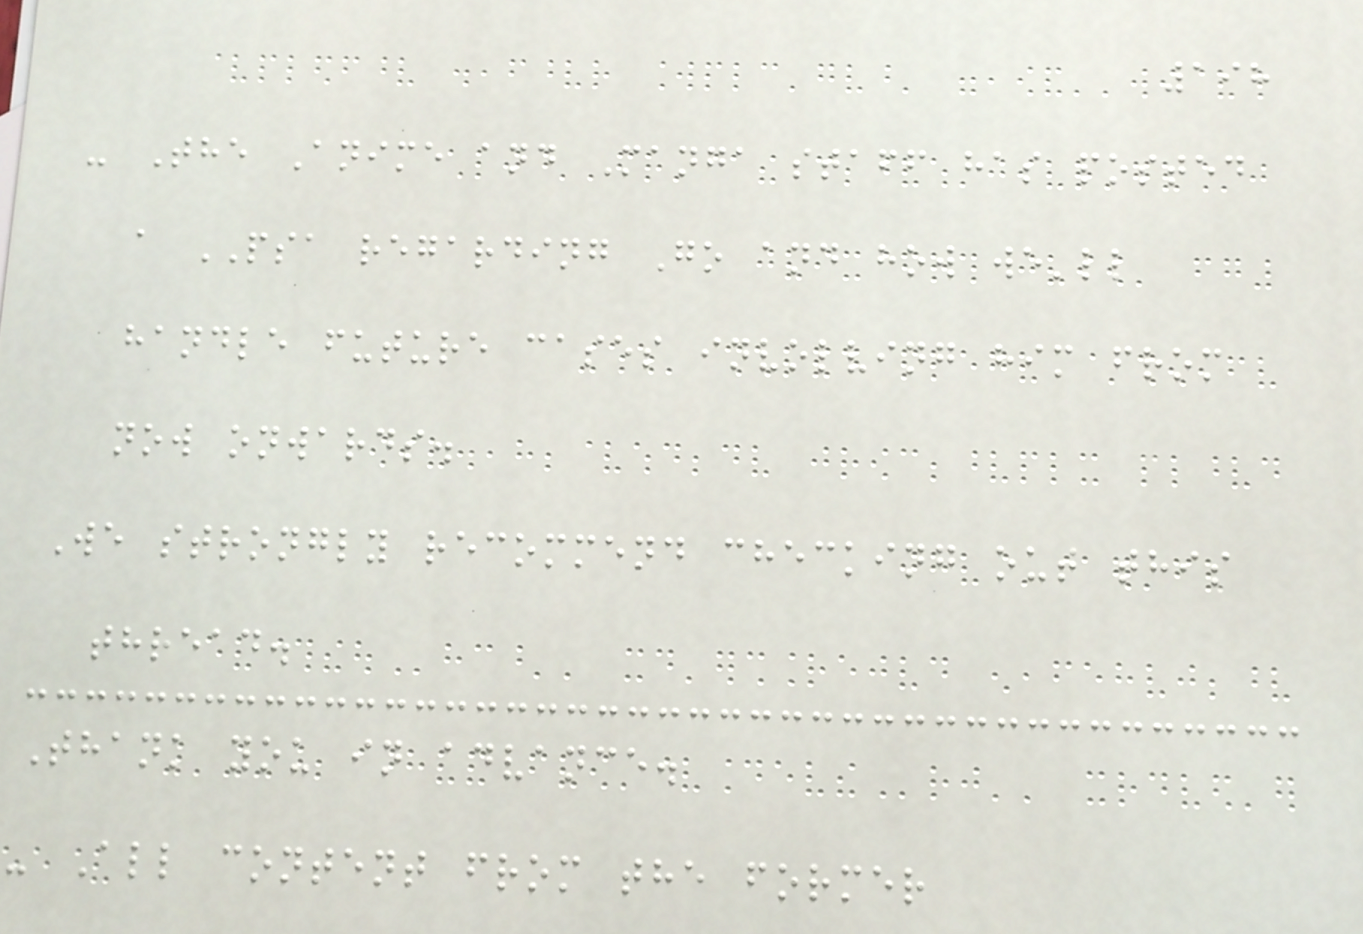198
- The Anime and Manga staff has posted
a PSA regarding Go and how we'll
handle future cases involving him from
now onwards.
We strongly recommend checking out this
thread.
Thank you in advance.
- All content from the former
